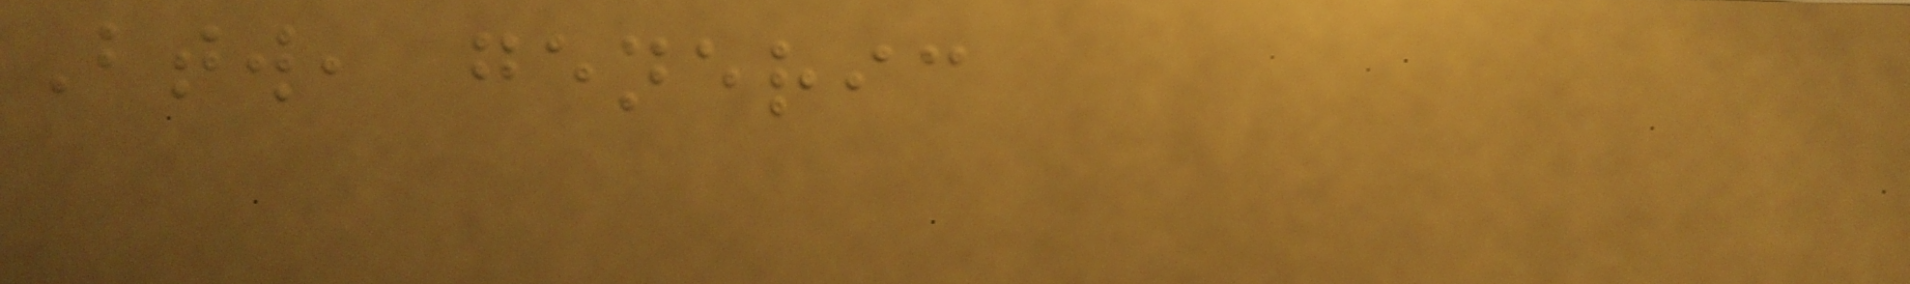Btw, generic
